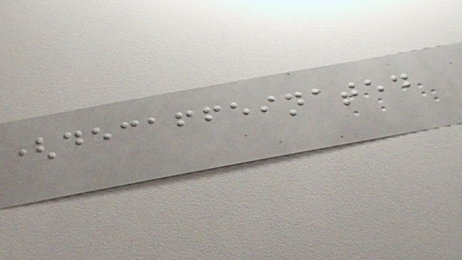(decaffeinated
